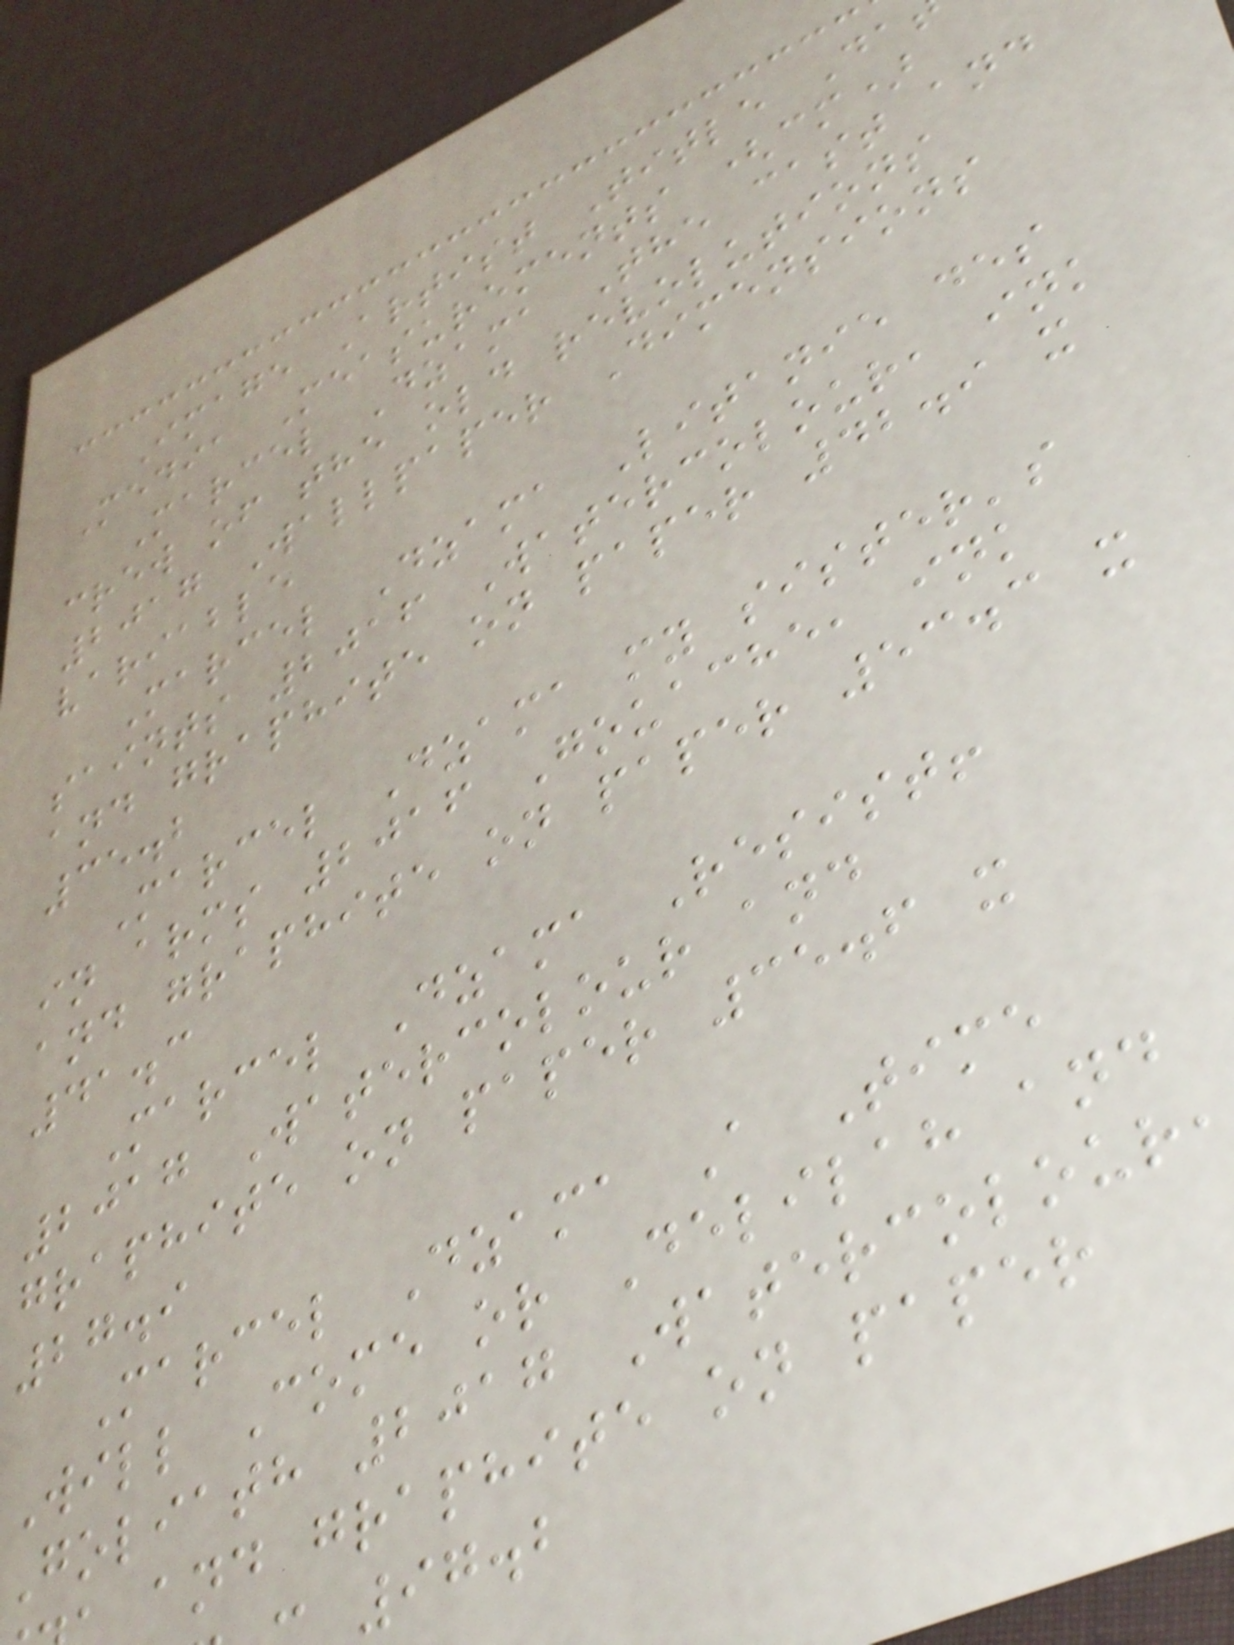Image Artist Title Da
Media Measurements (cm)
Marcel Dzama The cast and
crew of the old revolutions
2017 Wallpaper Dimensions
variable
Marcel Dzama Litanie des
saints 2016 Watercolour, ink
and graphite on paper 42.9 x
35.2
Marcel Dzama my sister's
in arms 2016 Gouache, ink
and graphite on paper 53.3 x
41.3
Marcel Dzama Resist!
2017 Watercolour and
graphite on paper 35.6 x
27.9
Marcel Dzama A Time
Will Come or Delilah and
Goliath 2017 Watercolour
and graphite on paper
97.2
